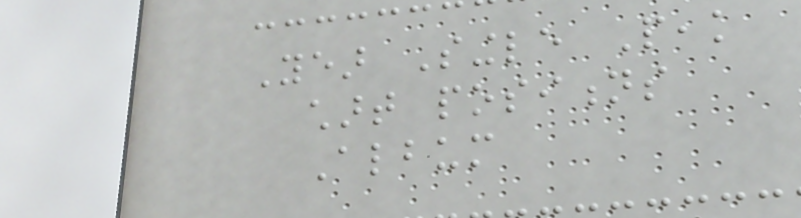Year Single Peak
chart positions
Album
